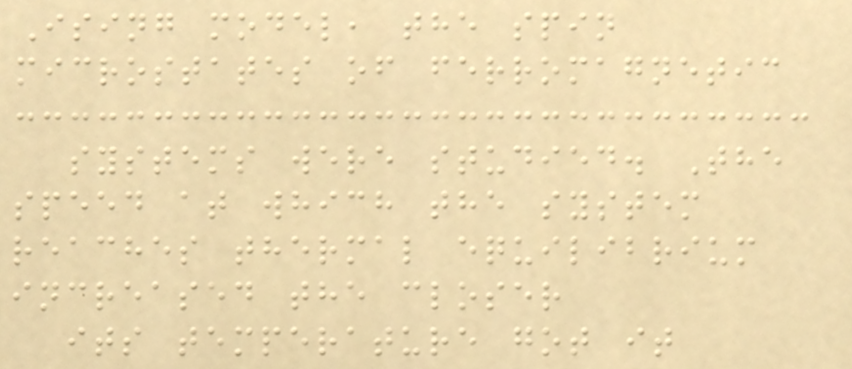Ising model, the spin
microstates of ferromagnetic
systems were studied. The
speed at which the system
reaches thermal equilibrium
increased the closer
its temperature got it
